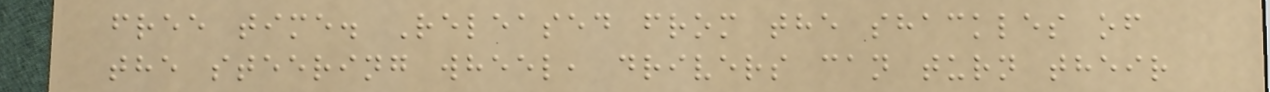free time. Released from the shackles of
the steering wheel, drivers can turn their
